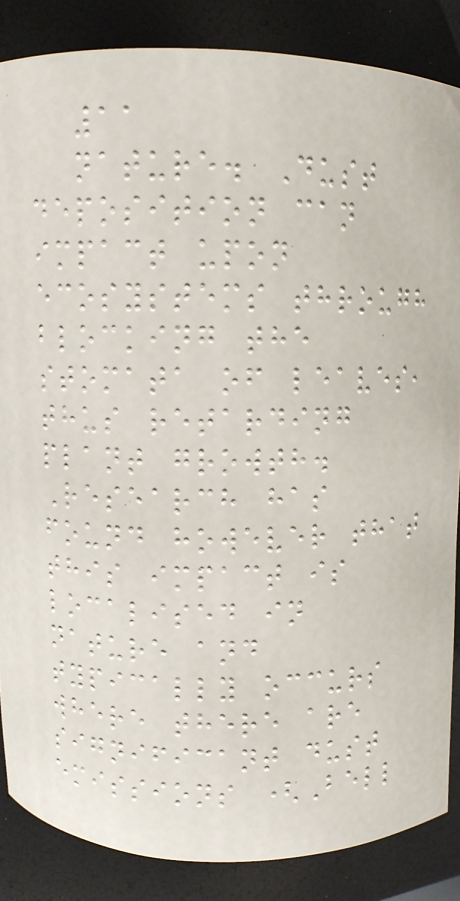11
nature. Dust
deposition can
impact upon
ecosystems through
blocking the
stomata of leaves,
thus retarding
plant growth.
Research has
found however that
this impact is
localised in
nature and
typically occurs
where there are
significant dust
emissions (Bell
